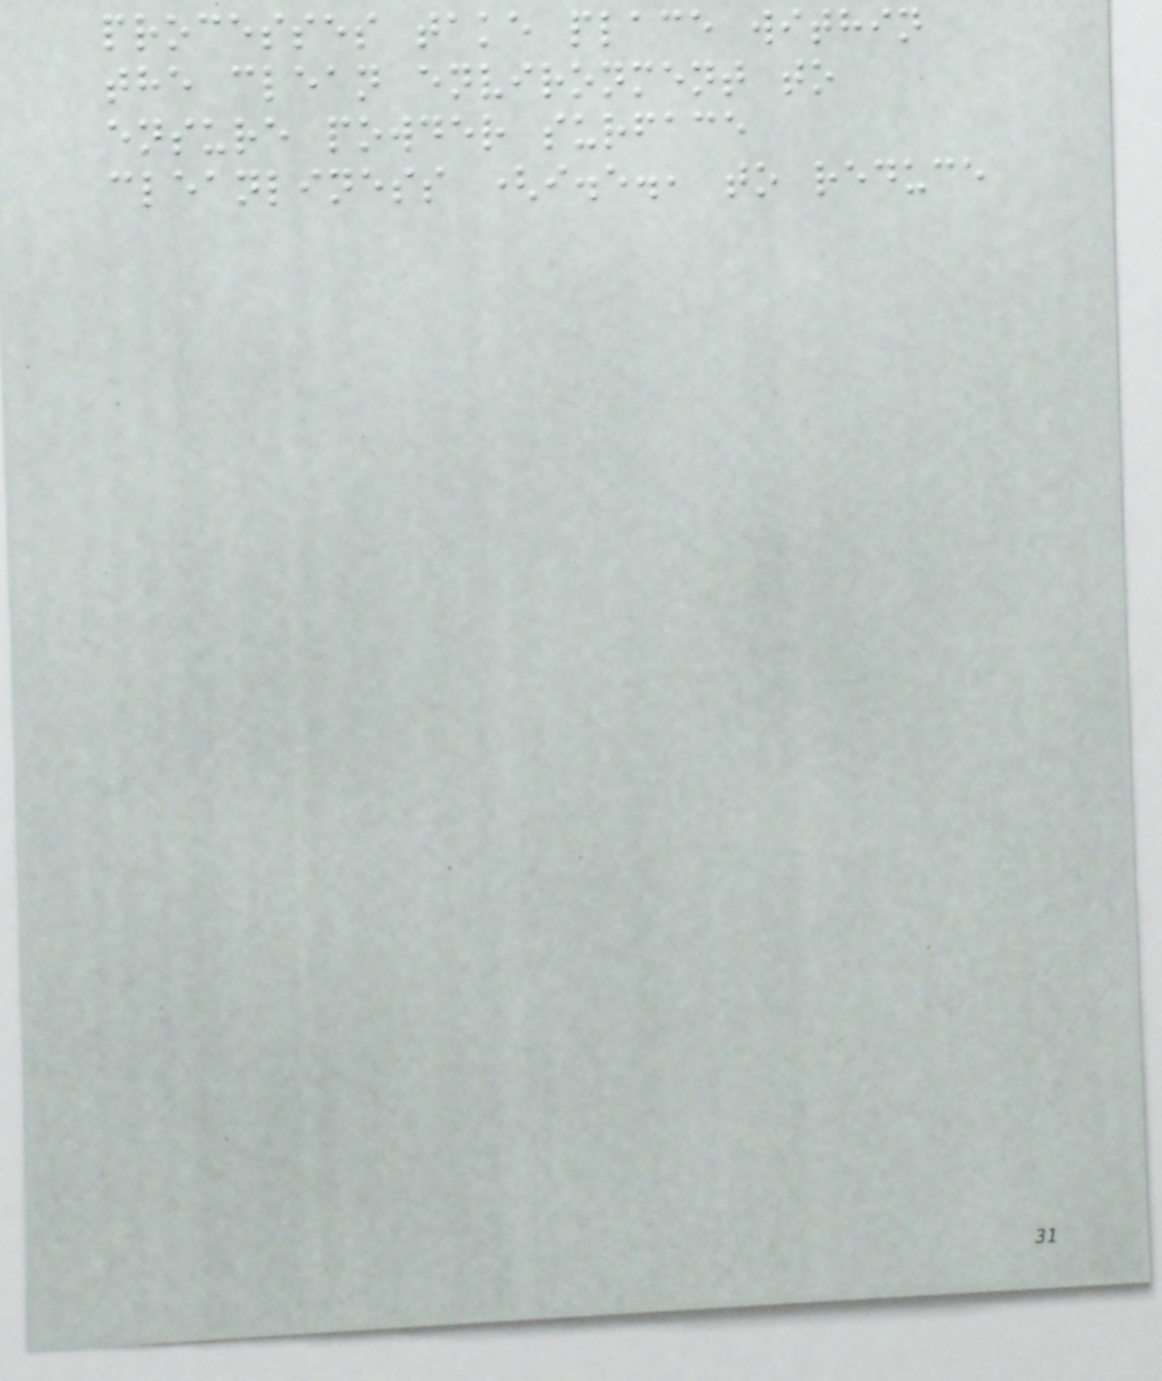processes take place within
the clean environment to
ensure powder surface
cleanliness (i.e., to reduce
